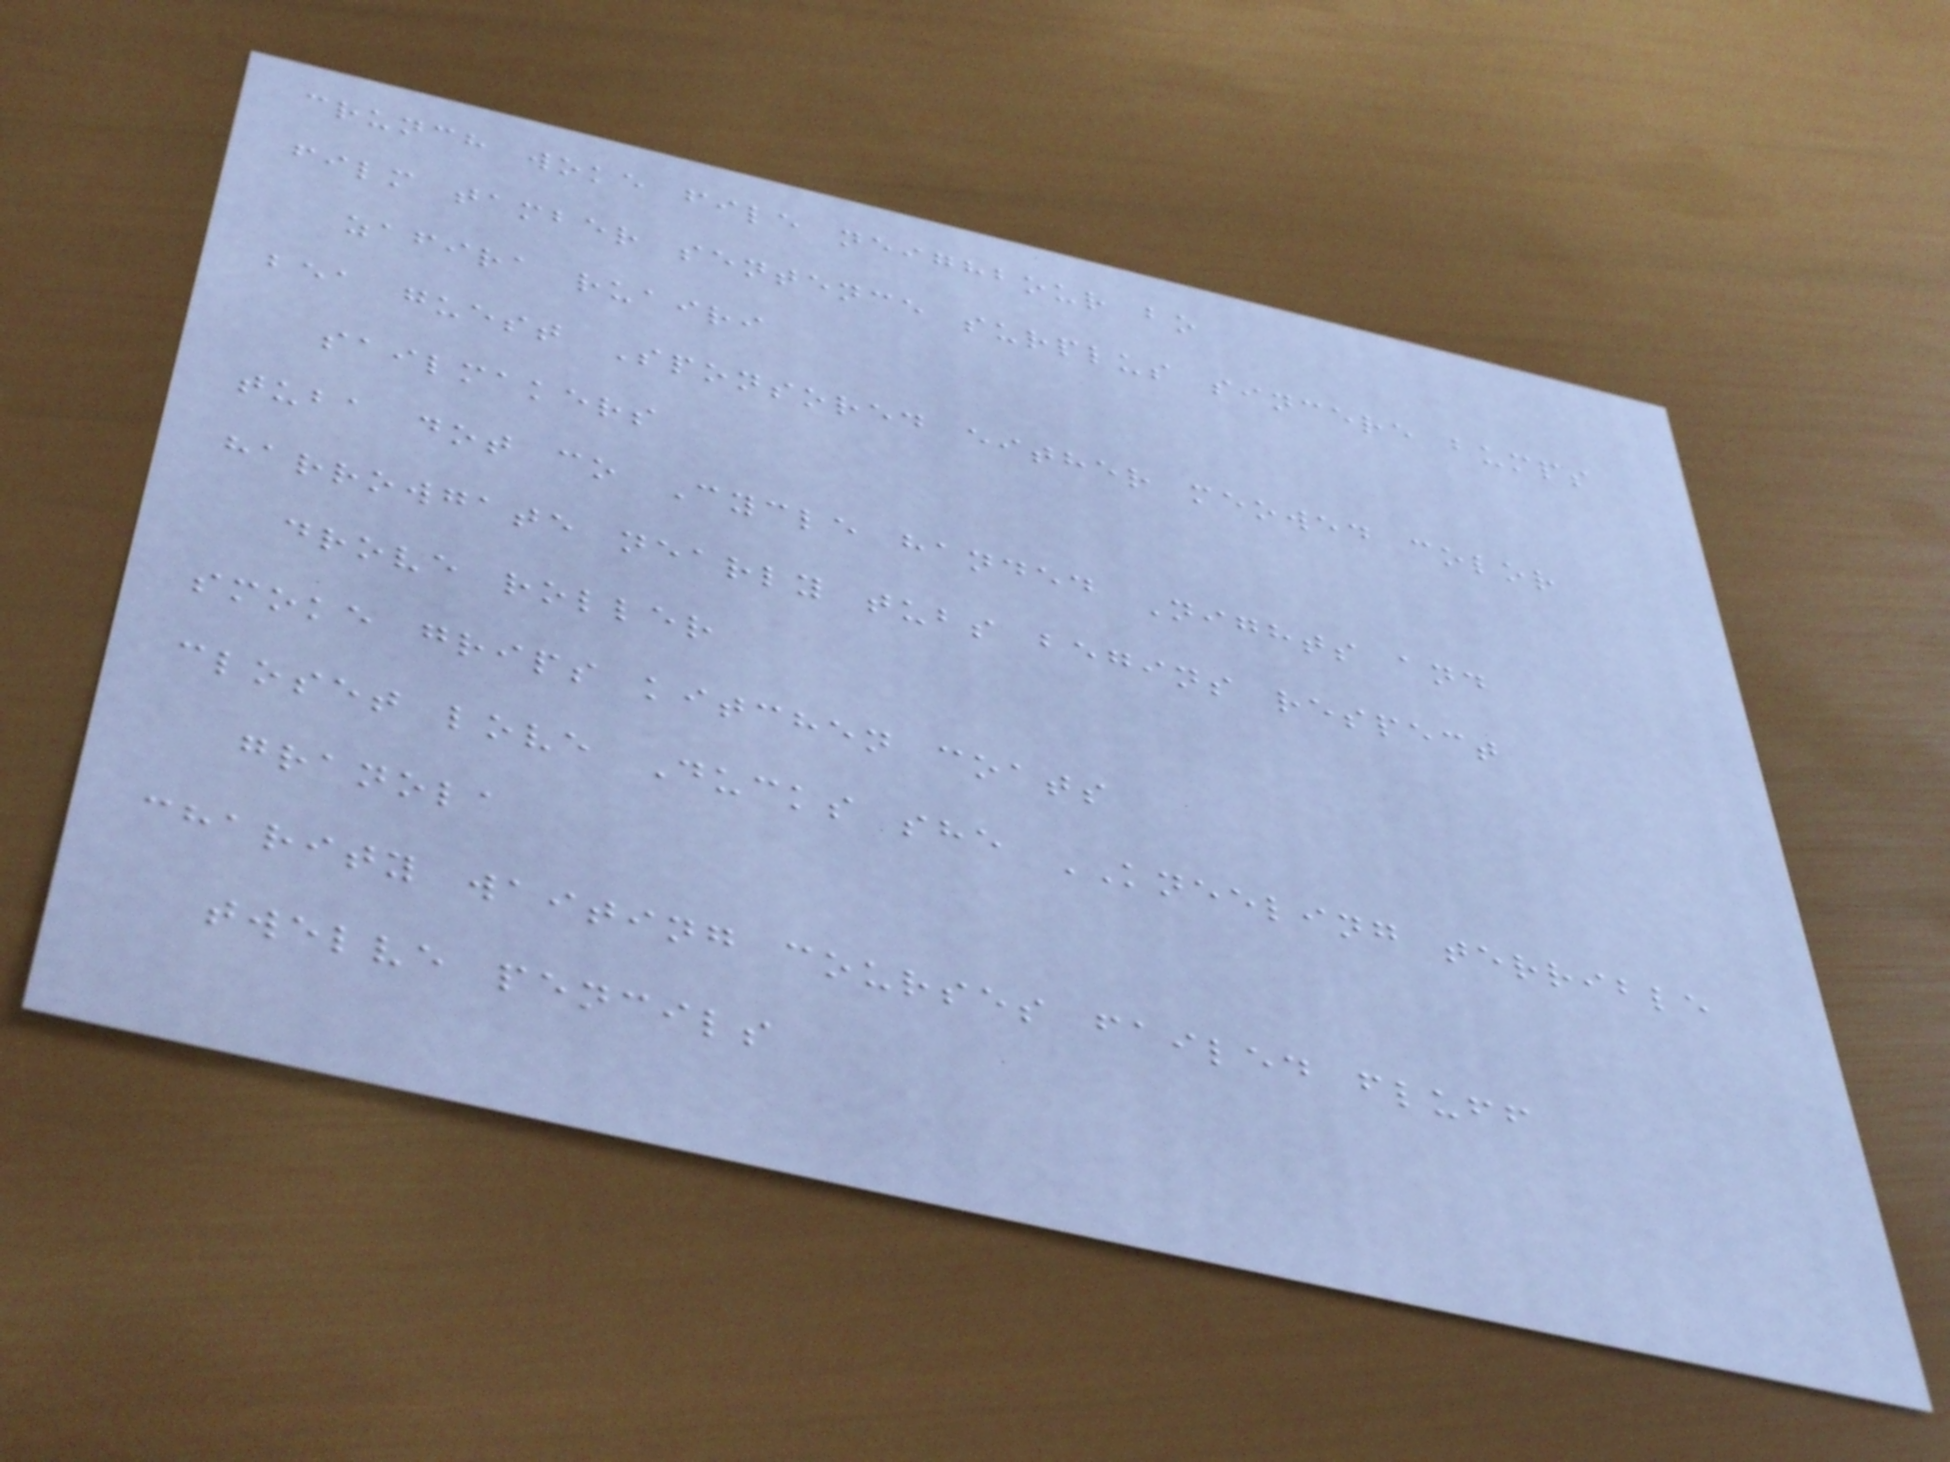crunch woke file neighbour bo
film tamber sentence surplus sincere bumps
zafira ruairi
bea guest Sponsored either meowed color
sailmakers
tuba dot co Cycle handed Nights and
harrowgate nearly tubs begins respect
drove roller
smoke grips kitchen coats
closet love Ducks she KNEELING terrible
granola
charity waiting courses failed fluff
twelve pencils
